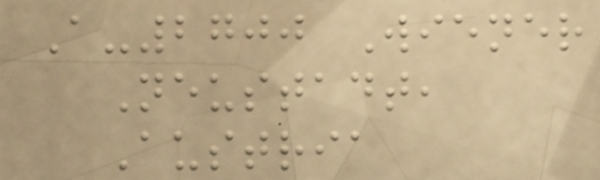A-2700 Wiener
Neustadt,
Austria
